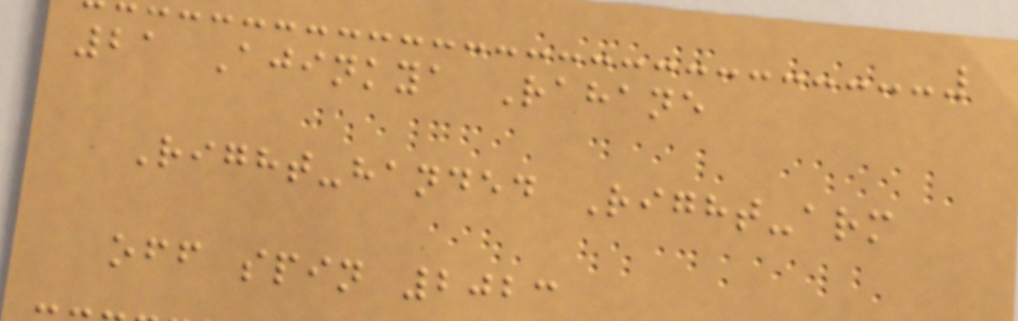21 Ajinkya Rahane
Right-handed Right-arm
off spin 2023
